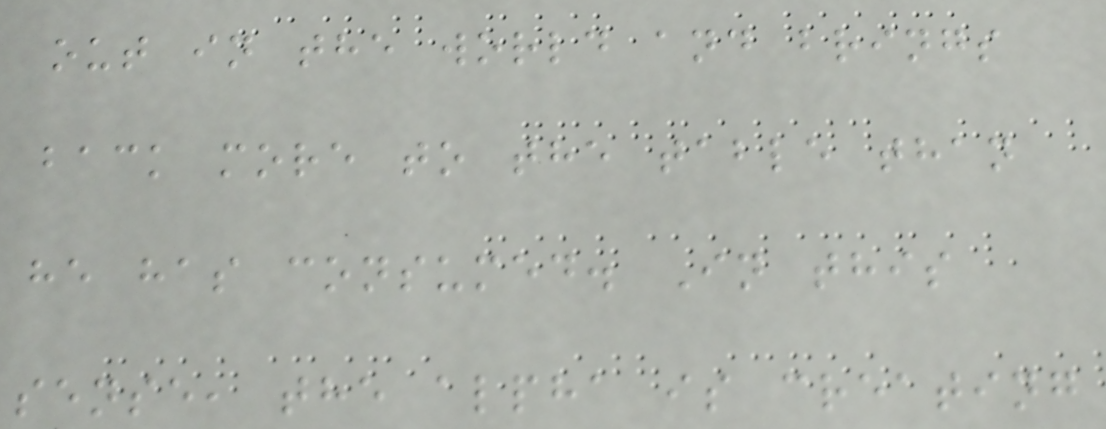out in the world and brings
back more to the table than
he has consumed. In this
sense, the alpha is creating
